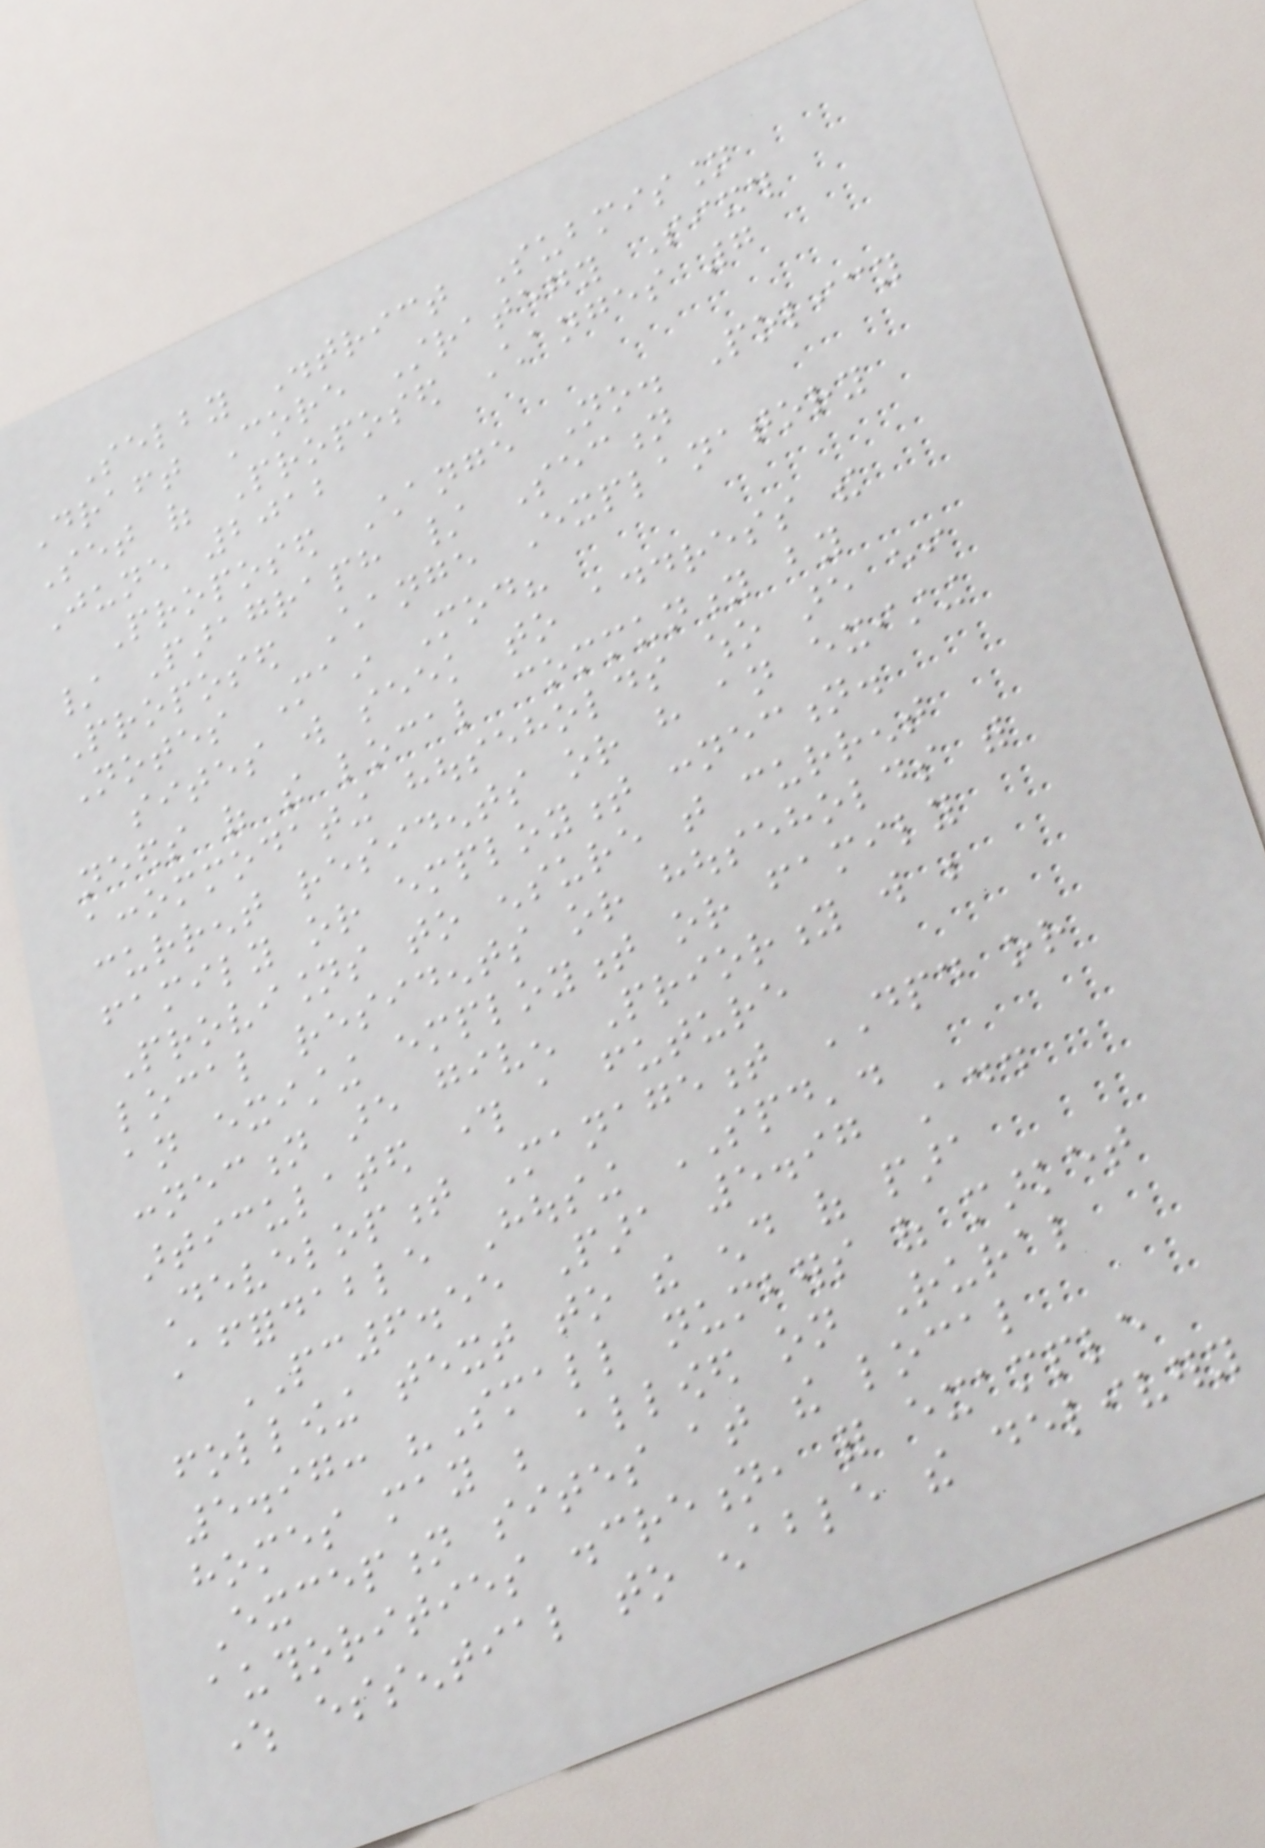Selby District Submission
Draft Core Strategy Sixth
Set of Proposed Changes 7
June 2012
Proposed Change No. Policy
/ Paragraph / Section
Proposed Change Explanatory
Notes Main Mod?
sites will seek to address the
needs of the local community by
accommodating households who are either
current residents or have an existing
family or employment connection.
Provisions to ensure that current
local residents or households with
an existing employment or family
connection are given Priority will be
articulated through a future
Development Management DPD or
Affordable Housing SPD'.
PC6.55 Para 5.97 Add
following text to the end of para
5.97: "Small numbers of market
homes may be allowed on Rural
Exception sites at the local
authorities discretion, for example
where essential to enable the delivery
